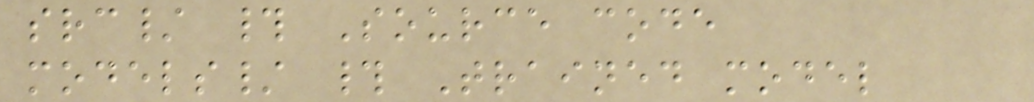src/ # Source code
models/ # Trained model
